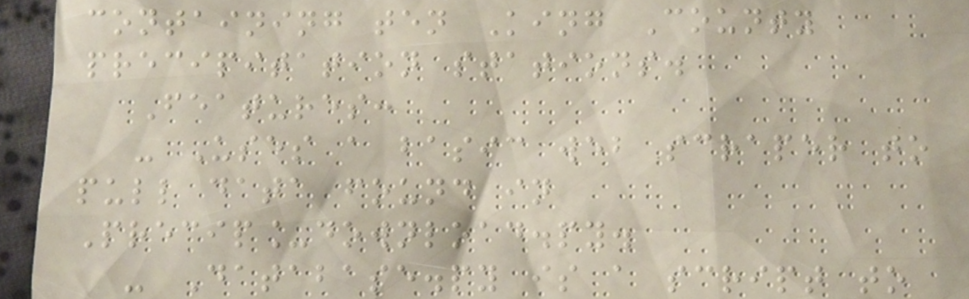containing ten King County
precipitation stations.
Features:
- Uses a basic web scraper to
pull data found in
Precip_download.py.
- Database.py is a script to
